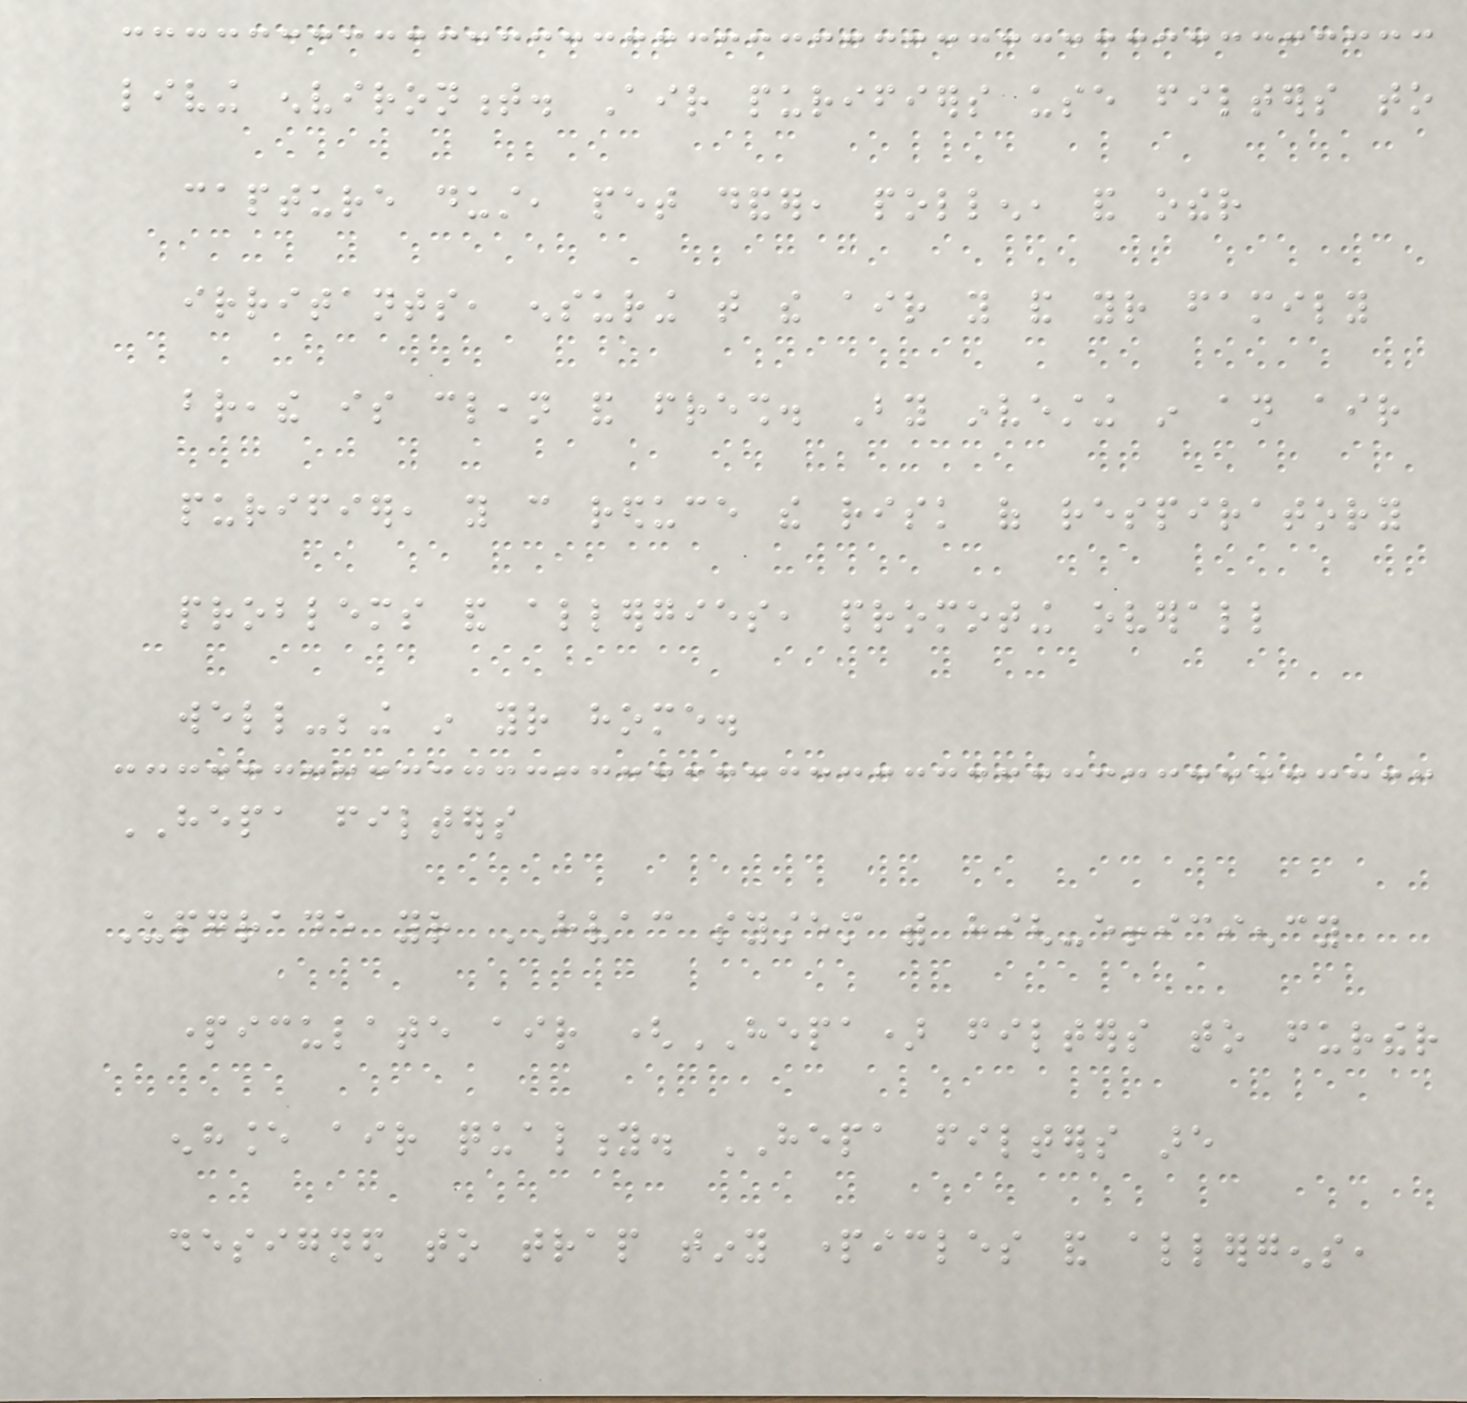living environment. Air purifiers use filters to
capture dust, pet dander, pollen, and other
irritants, ensuring that the air you and your family
breathe is clean and fresh. By investing in an air
purifier, you can reduce the risk of respiratory
problems and allergies, promoting overall
well-being in your home.
HEPA filters
Upgrade your HVAC system with high-efficiency
particulate air (HEPA) filters to further
enhance air quality. HEPA filters are
designed to trap tiny particles and allergens,
